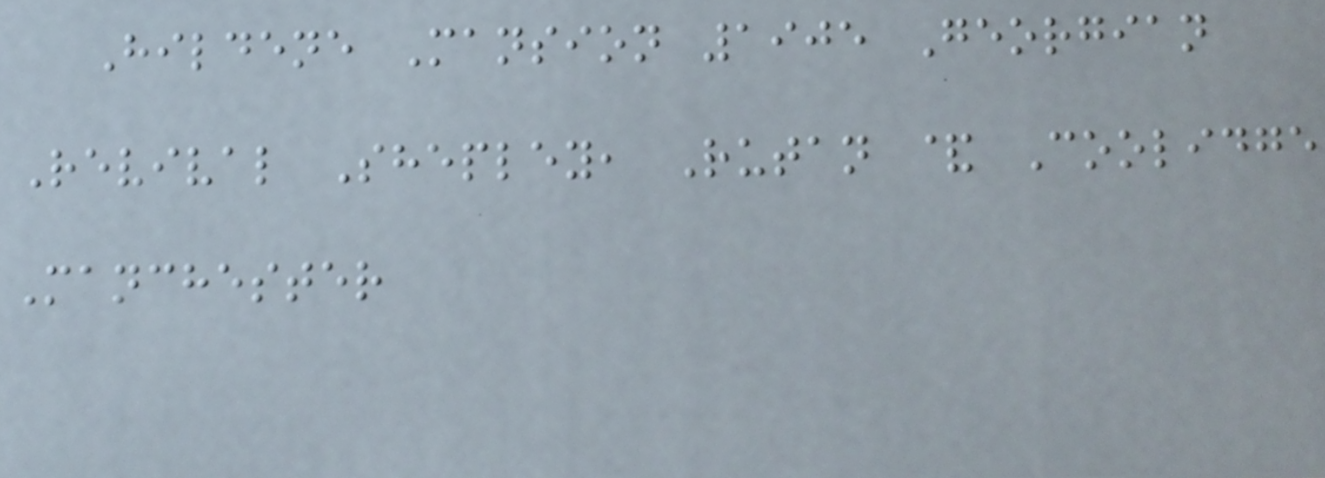Hildene Mansion 1905 Georgian
Revival Shepley, Rutan & Coolidge
Manchester
